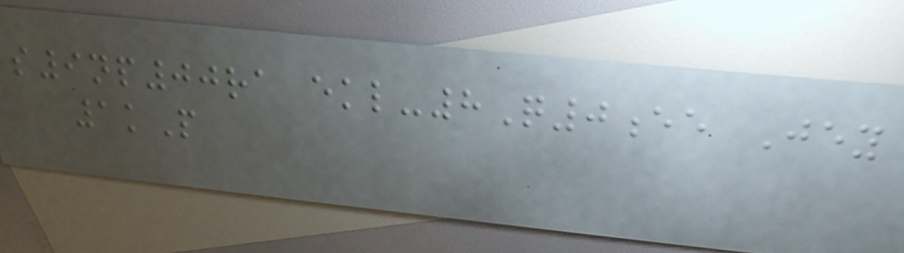s9np00ra ekl-8Q0ee Jey
1kP
